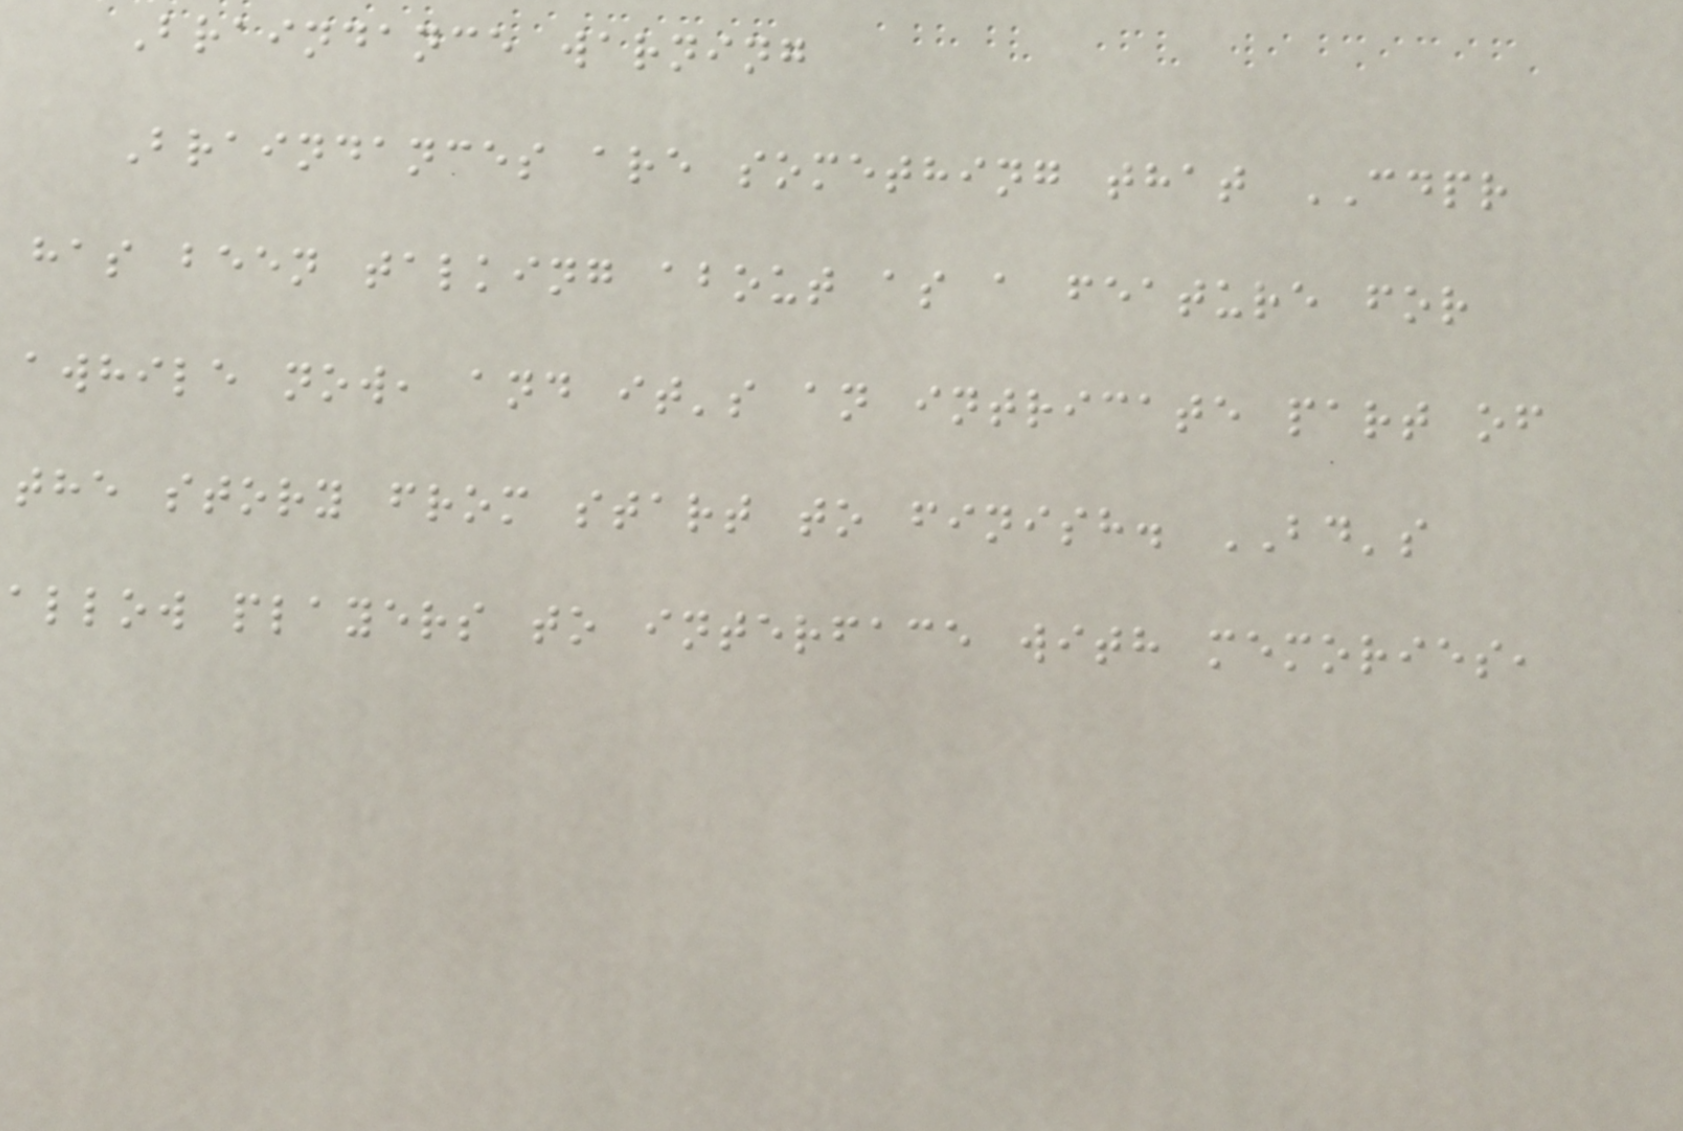Braindance warning
Braindances are something that CDPR
has been talking about as a feature for
awhile now, and it's an intricate part of
the story from start to finish. BD's
allow players to interface with memories,
